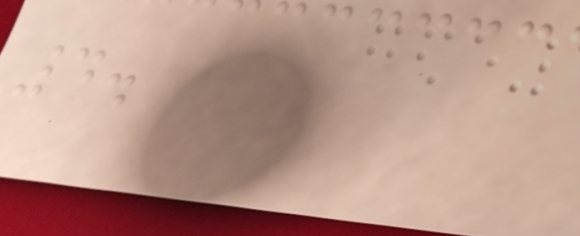4.
